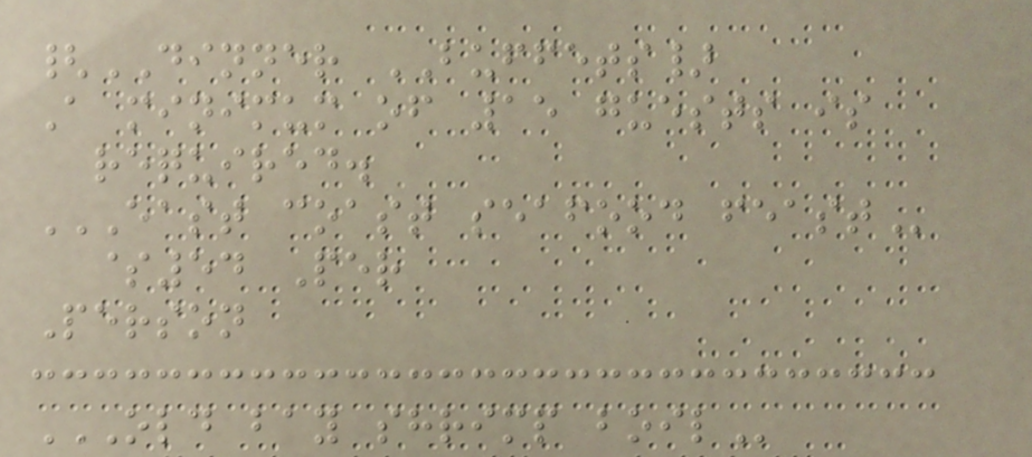{DINNER BUFFETS}
A minimum of 15 guests is
required.
EAST COAST SEAFOOD FEAST
$54 Per
Person
OLD BAY SHRIMP BOIL
